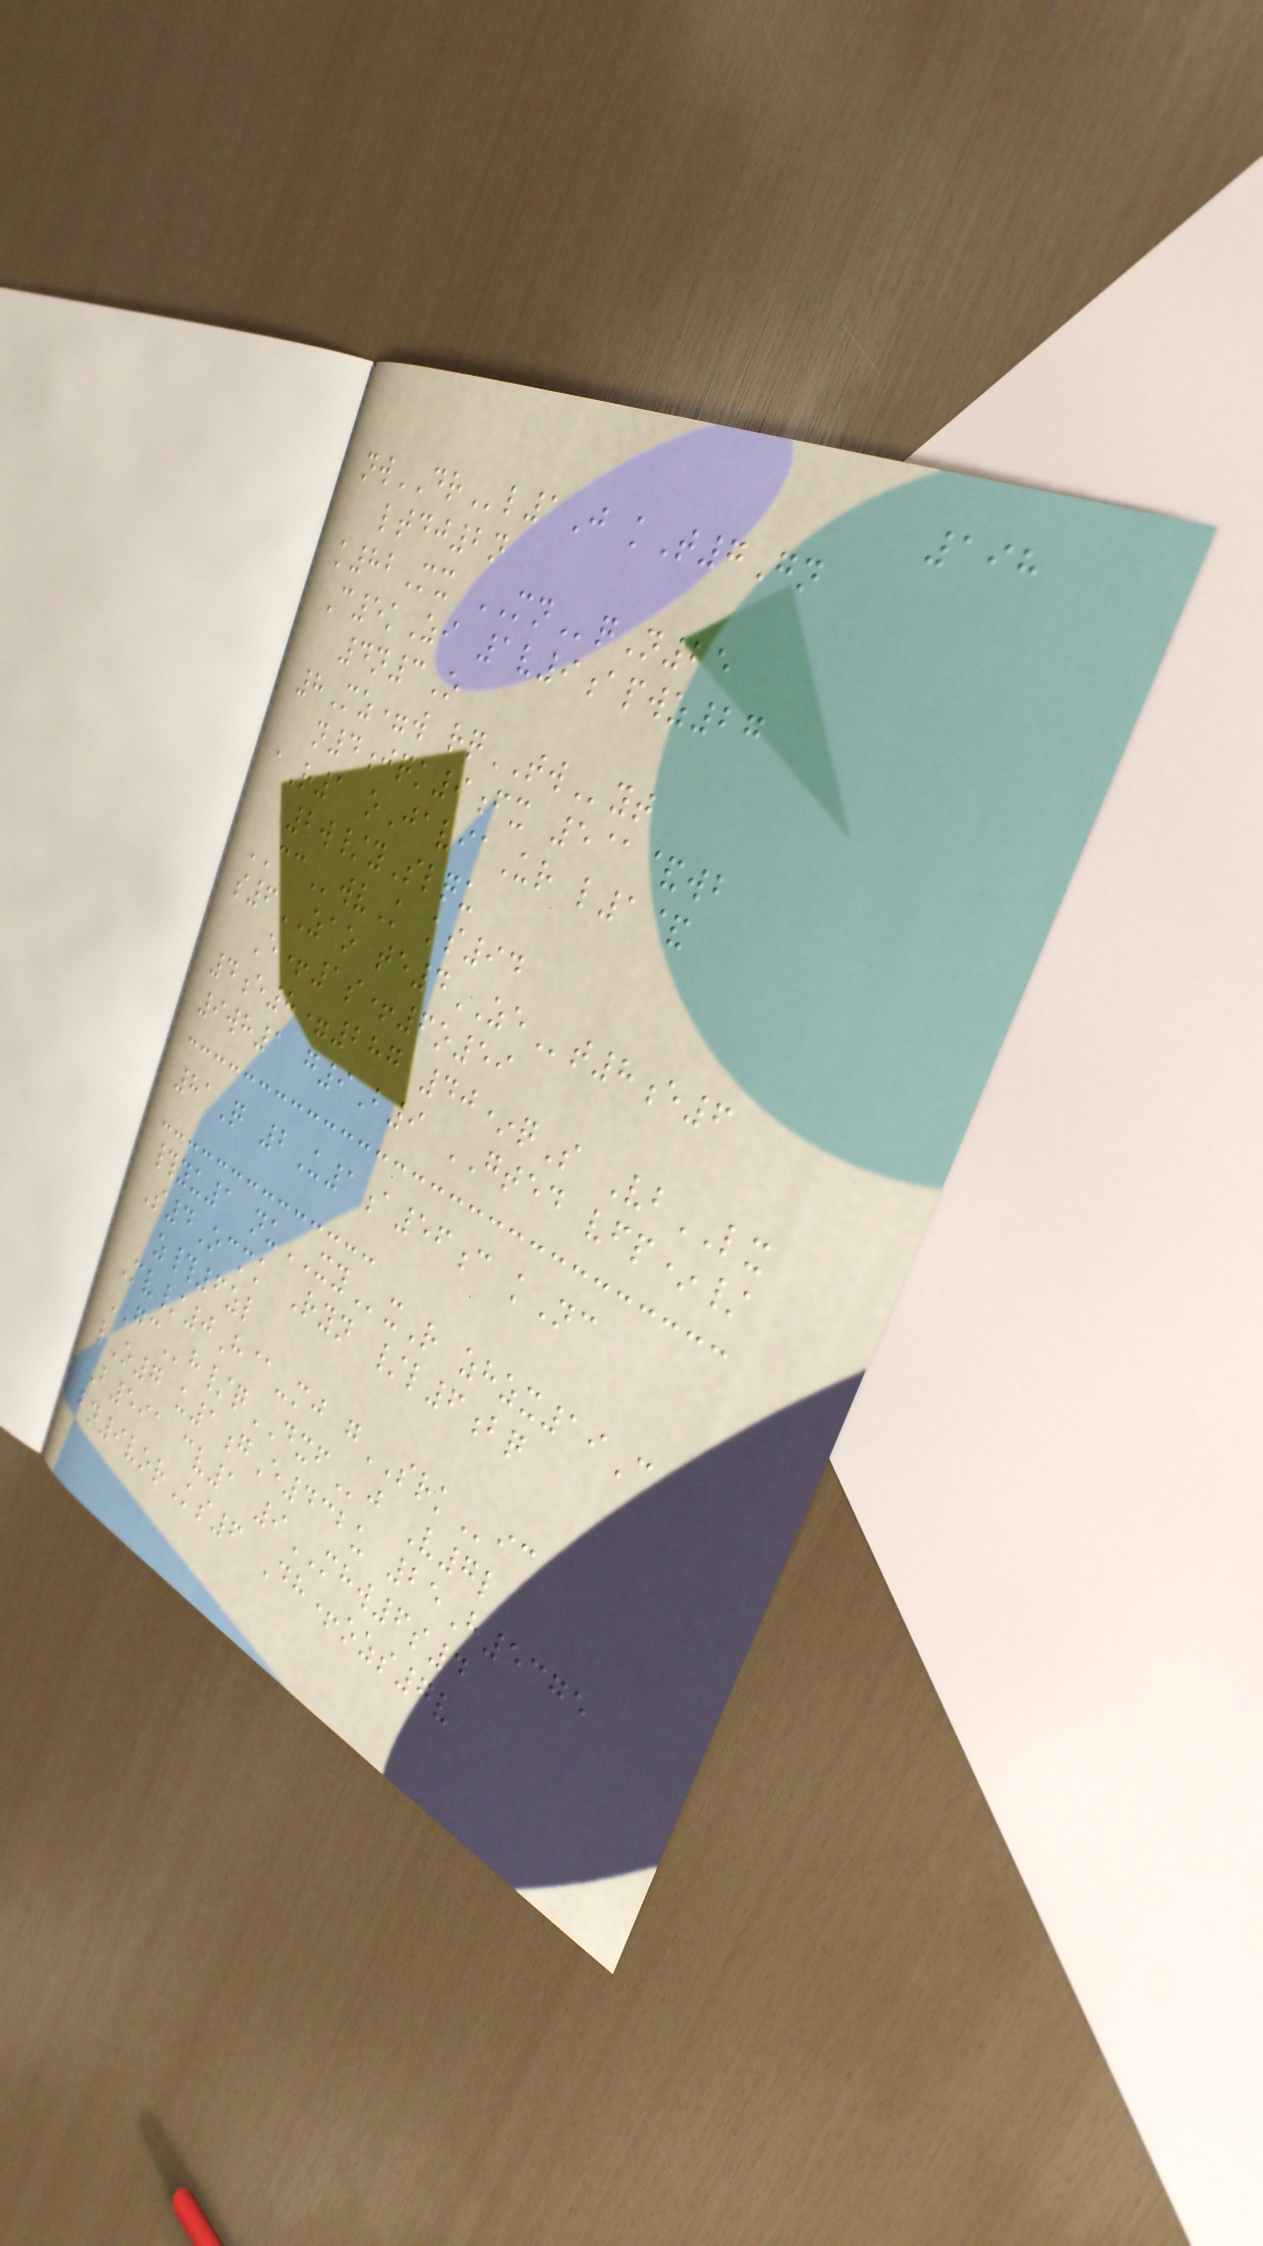198
nwDRl1J kT7Gn
ltdj2n
k82Mx MNqN25
C5kZi 1v9apwz27
4n3O
8Mz=w rqTWyt
n4jqk9fx 5@&wb
aR1 oJaviaUr l1&
2w/ySlqu
CCwvK ks94
s6ZAO te4ZEt8e6
E+1s+6o59
4e8=287 40*qS VbLX
9wh1 g9B9 GTED vfp*/
81Q 2U1a56c kNc
#yu1 nuXYxR zhzx19C
S4Ocmk Ryn /l6bq
z#6zl
Mv/0H@-mj gSRKic
GCh/qDXFj V7l
lO7 u1gE432u 25H5375
B591 cv1 9MHW6s4
bn9vorKs6 Dh+ozs7v
